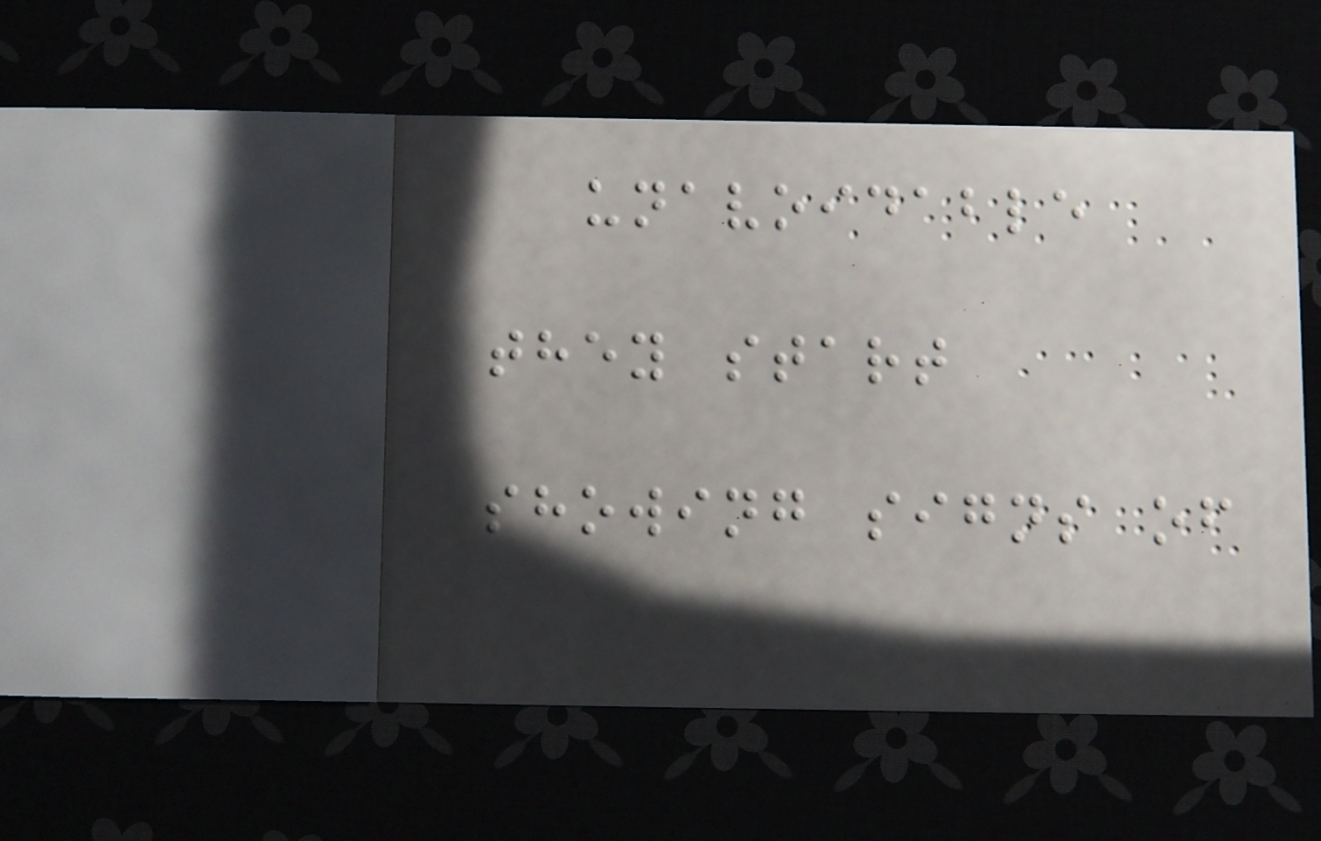unavoidable
they start
showing signs of
